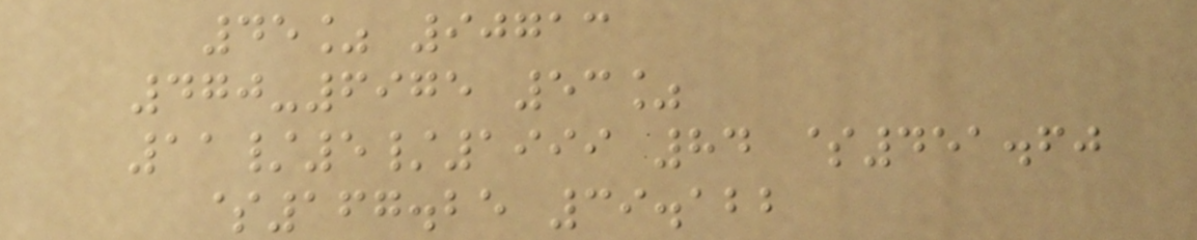45% 90713
470-6975 53%
11/5/1999 84 $451.60
$167.25 39.122
